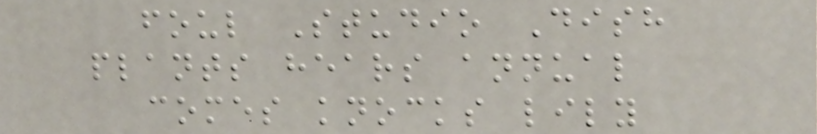foul Studio Dish
plants hears annual
comes knocks lily
